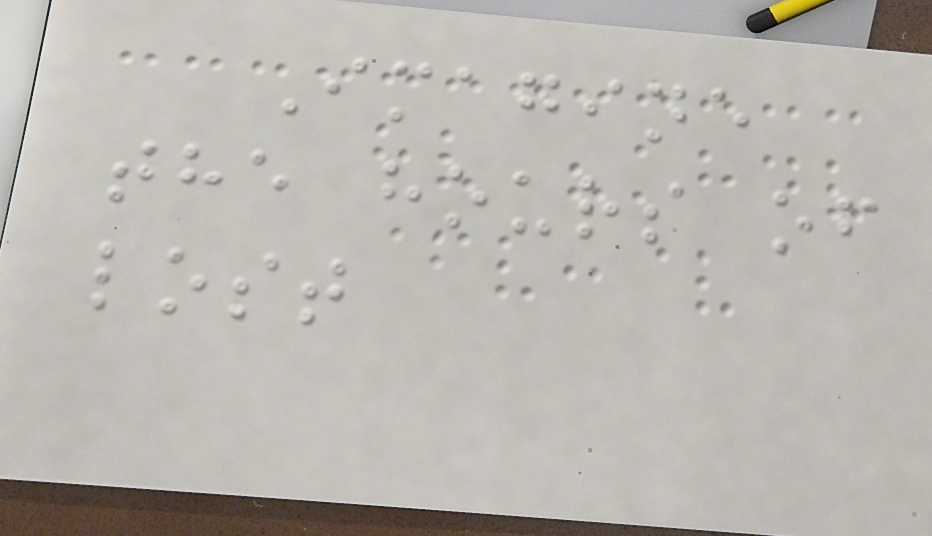Imagine
the hours of
lost
